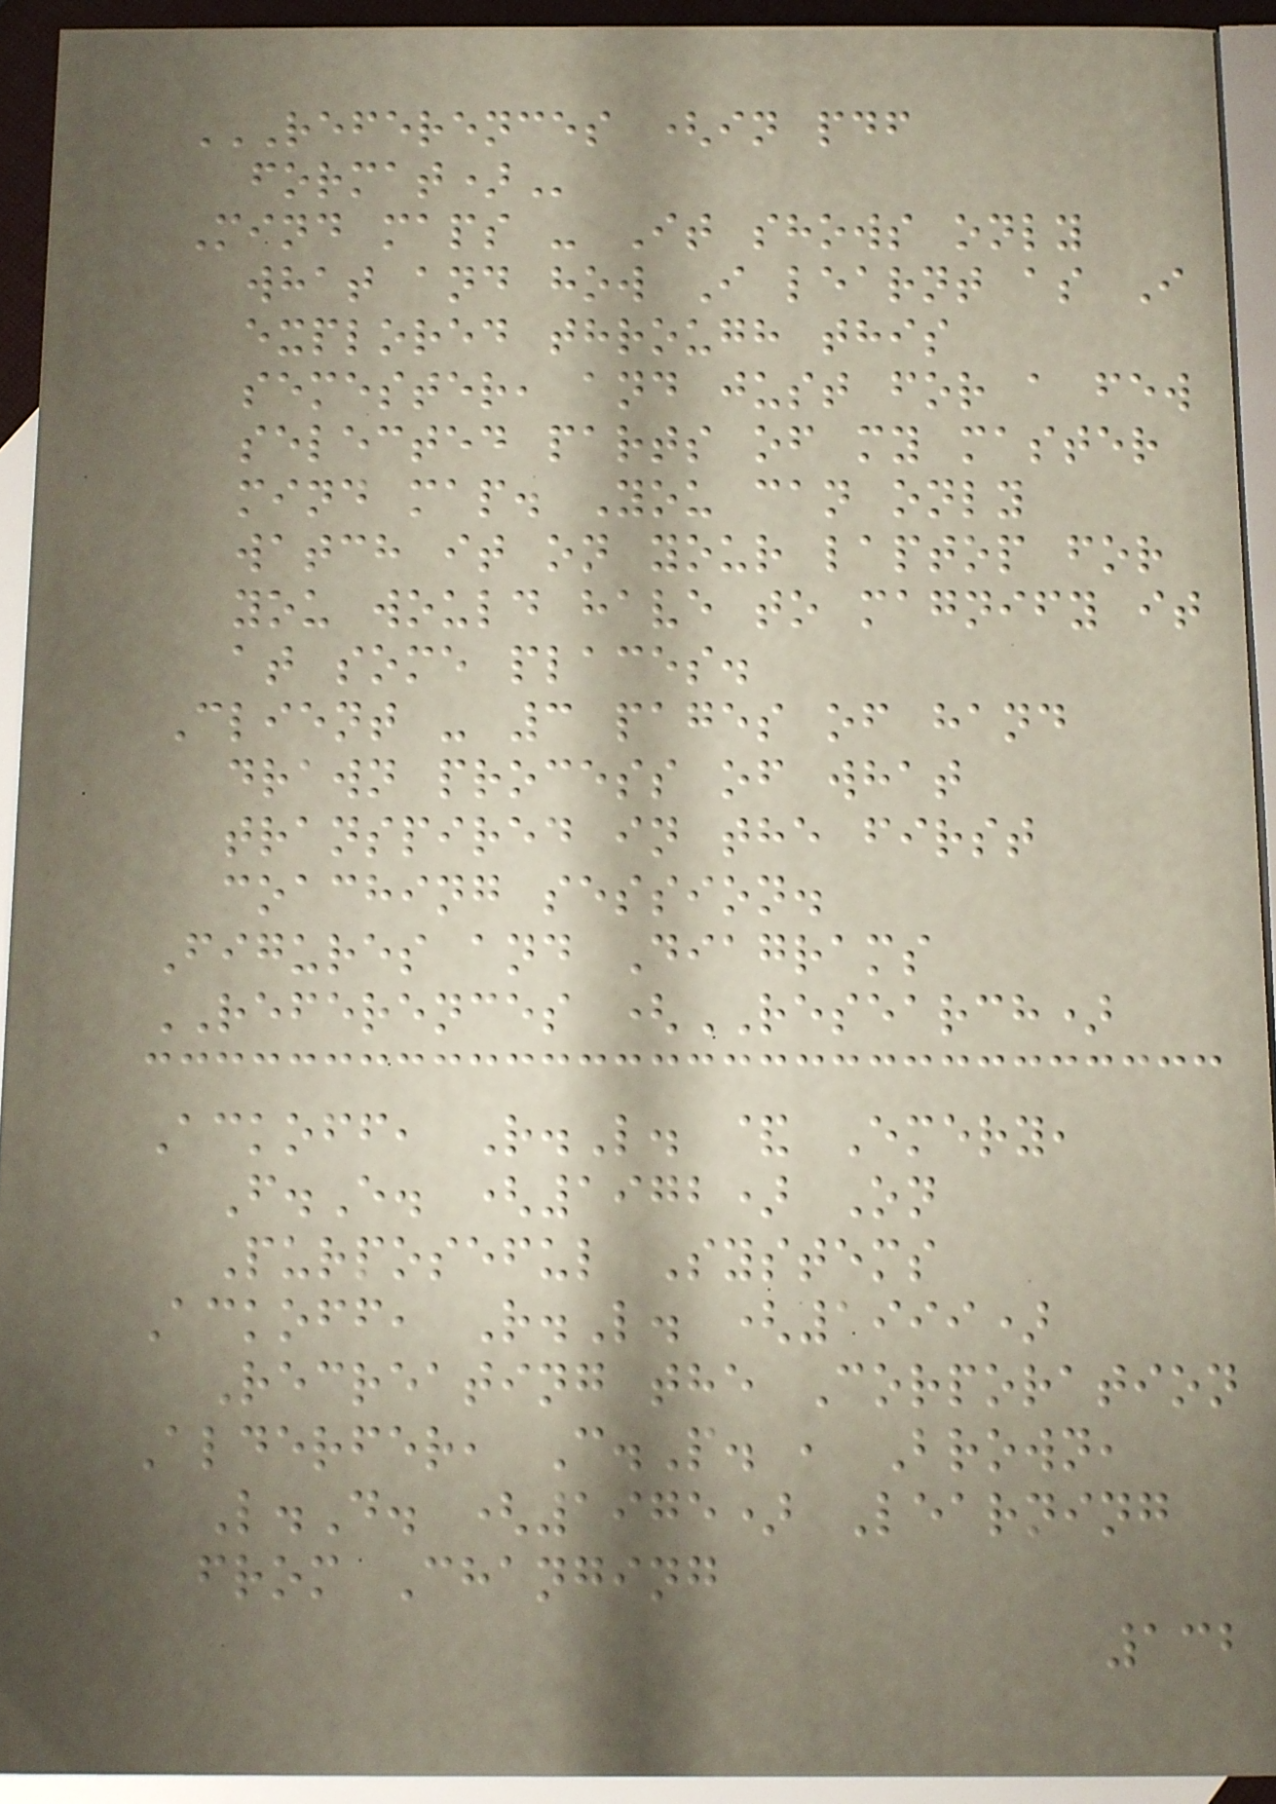REFERENCES (IN PDF
FORMAT)
Mind maps - It shows only
what and how I learnt as I
explored through this
semester, and just for a few
selected parts of my master
mind map. You can only
watch it on your laptop for
you would have to magnify it
at some places.
Client - 3 pages of hand
drawn process of what
transpired in the first
coaching session.
Figures and Diagrams
REFERENCES (RESEARCH)
Ackoff, R.L. & Emery,
F.E. (1972) On
Purposeful Systems
Ackoff, R.L. (1999)
Recreating the Corporation
Alderfer, C.P. , Brown,
L.D. (1975) Learning
from Changing
132
